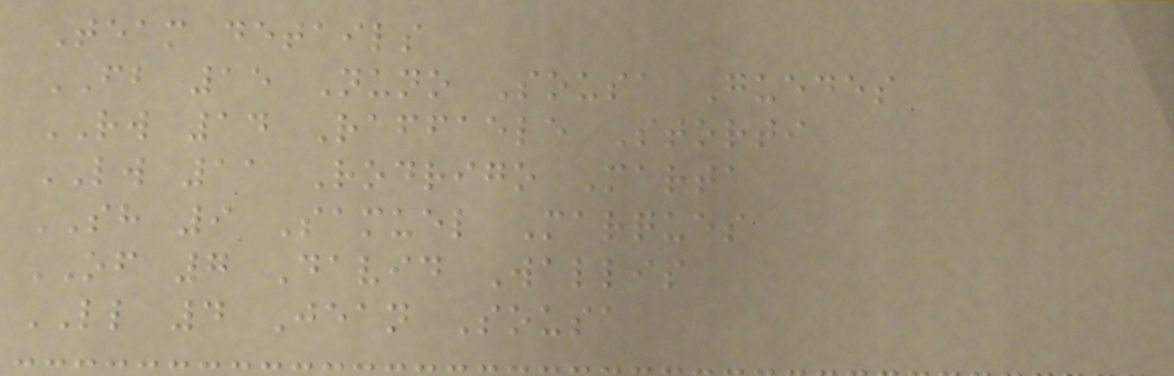Team details
FB 15 Nuno Sousa Guedes
RW 14 Raffaele Storti
LW 11 Rodrigo Marta
SH 9 Samuel Marques
OF 7 David Wallis
LL 4 Jean Sousa
